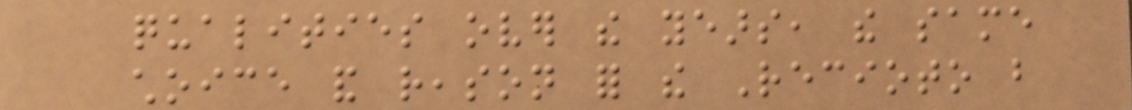qualities over the years, the same
choice and reason for the Recioto but
